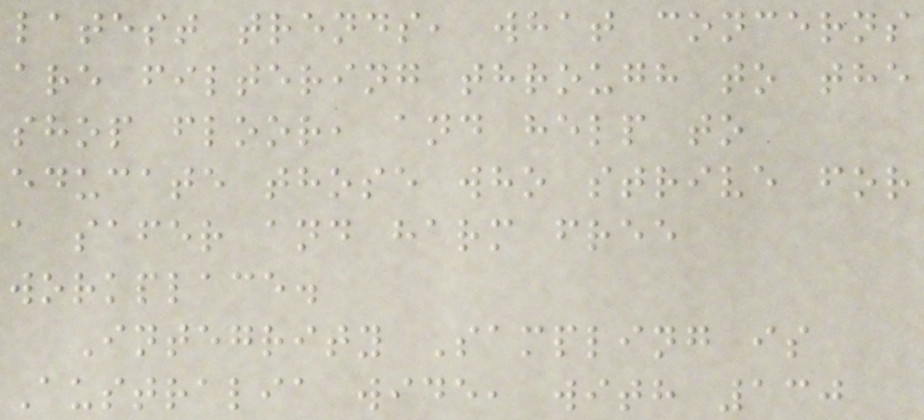latest trends, what concerns
are filtering through to the
shop floor, and help to
educate those who strive for
a safer and harm free
workplace.
Integrity Sampling is
Australia wide, with 130
